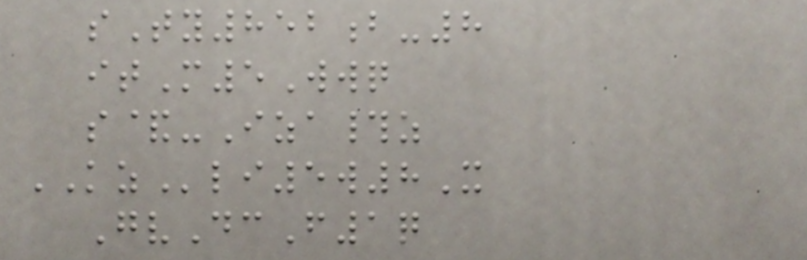sTy852b-8
itM5Wwq
s&-Iza#z
KZli5w8X
GvDcF1q
